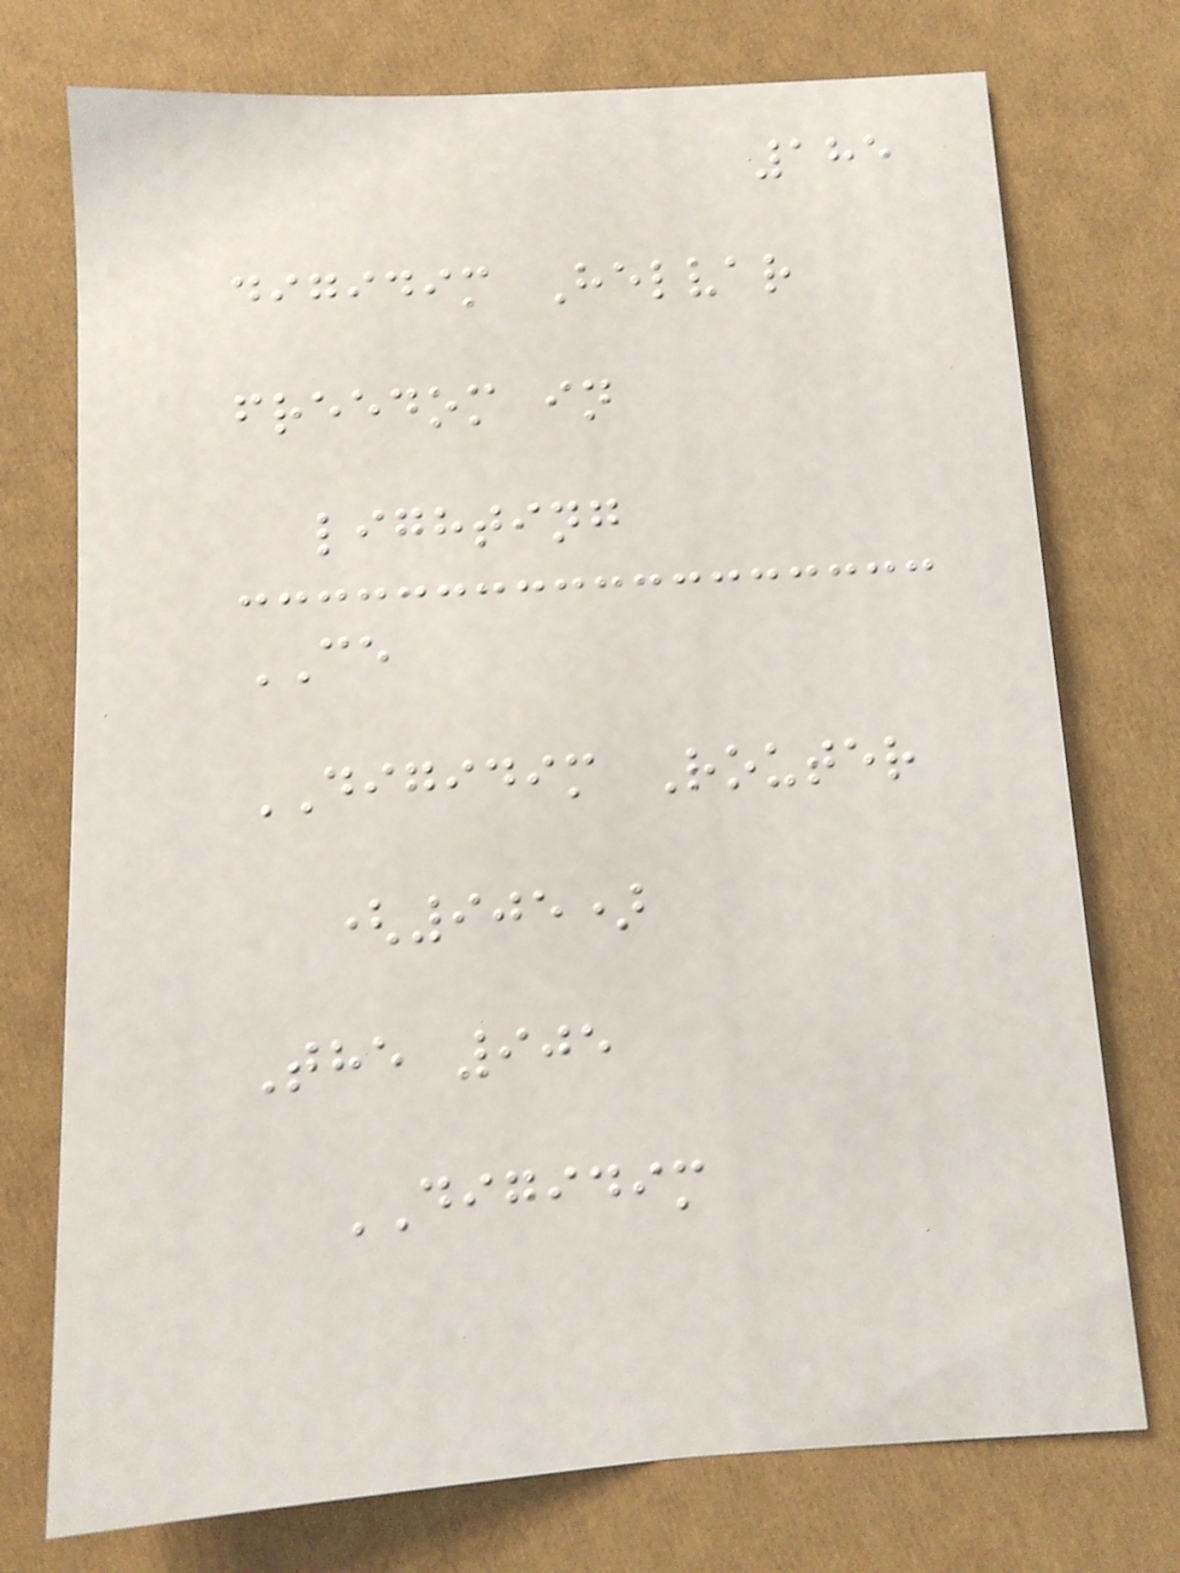185
digidim Helvar
freedom in
lighting
CE
DIGIDIM Router
(905)
The 905
DIGIDIM
